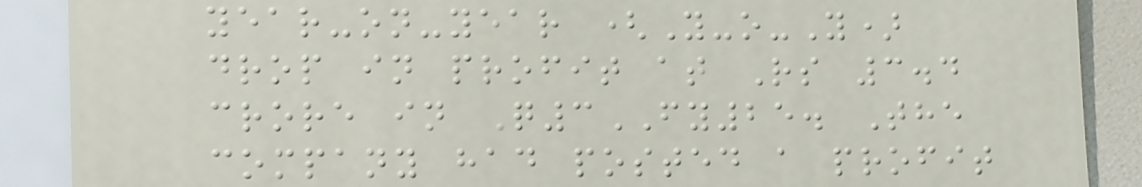year-on-year (Y-o-Y)
drop in profit at Rs 3.4
crore in Q3FY25. The
company had posted a profit
